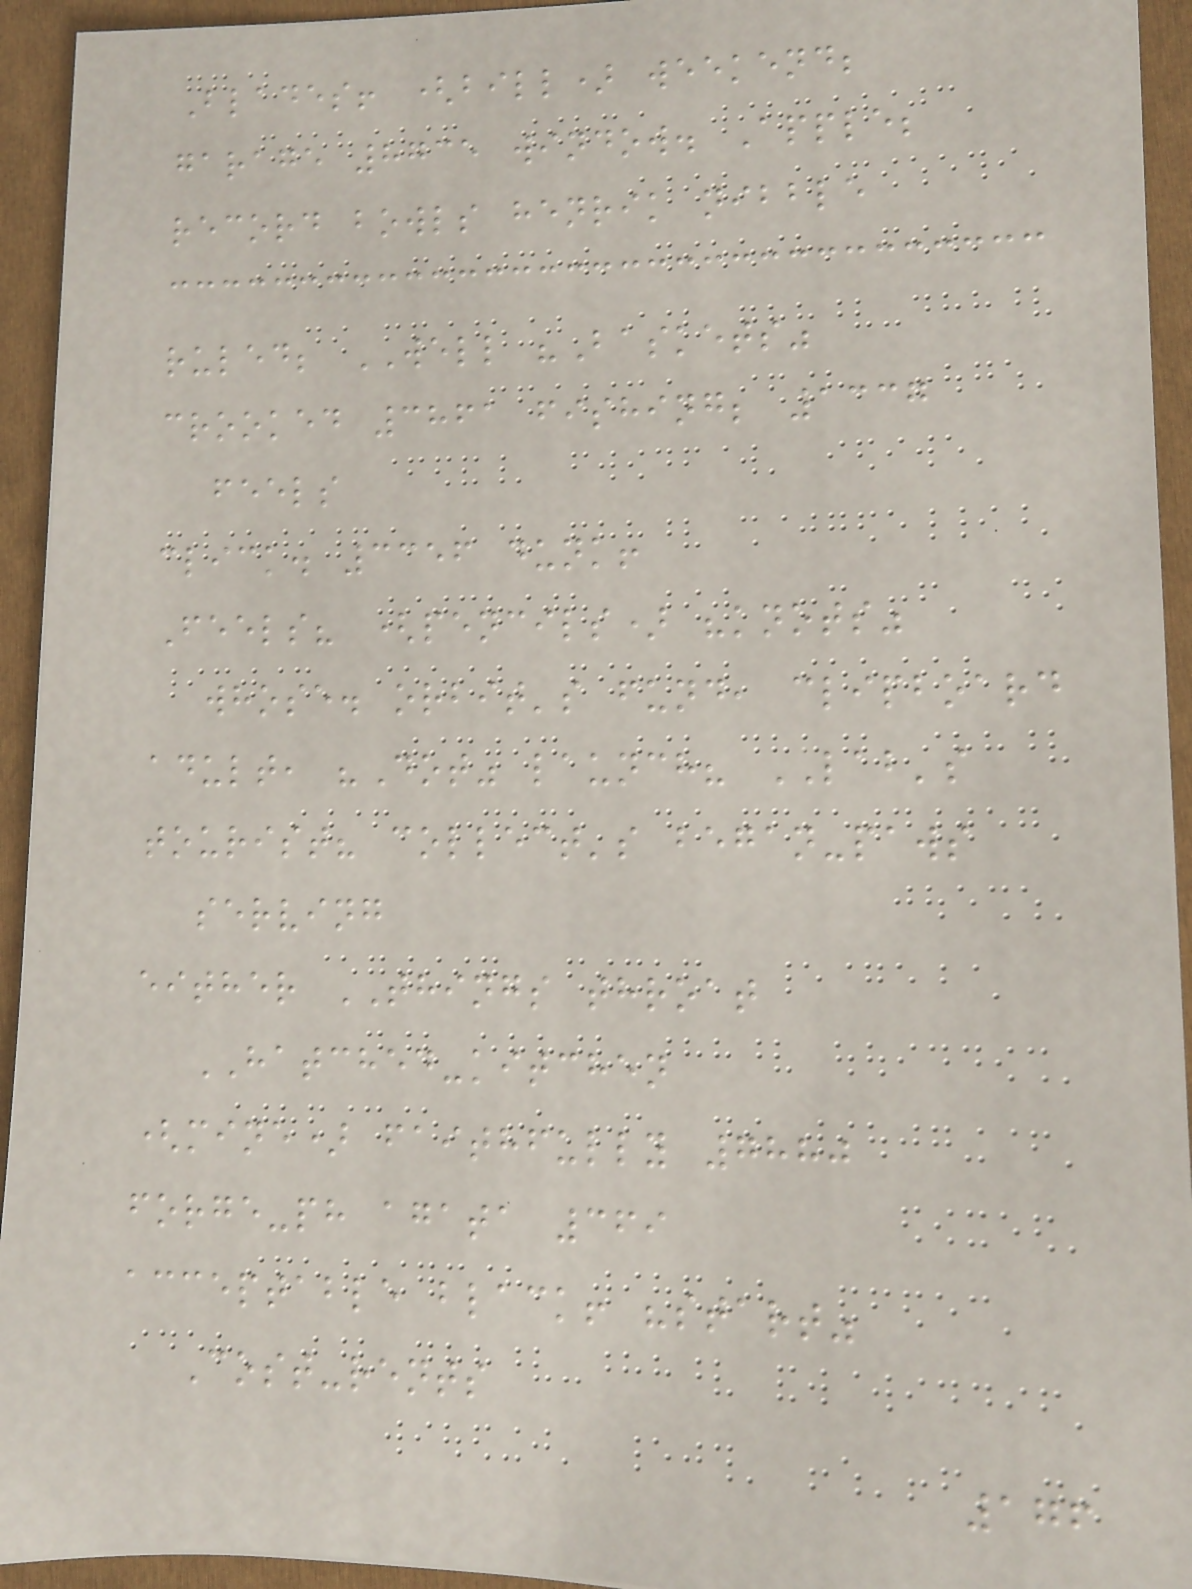Blades! (bill) weekend;
garage 8735 window. Apple;
record bowls henrik nibble
ruled; WELL "Baskets"
crooked 3861 fishing; 1337
feels
click. 3356 dunk!
Feels? (pencils) "knots"
whose. orbit's fund, clipboard
adult, "Dot" launch? LAB's
tourist? collect's began-paws
serving
either THINGS throat
HATCHED-kitchen
(mine) faithfully 7880
forge-ph agata 369
acceptable black! "start"
Cost-rents
176
